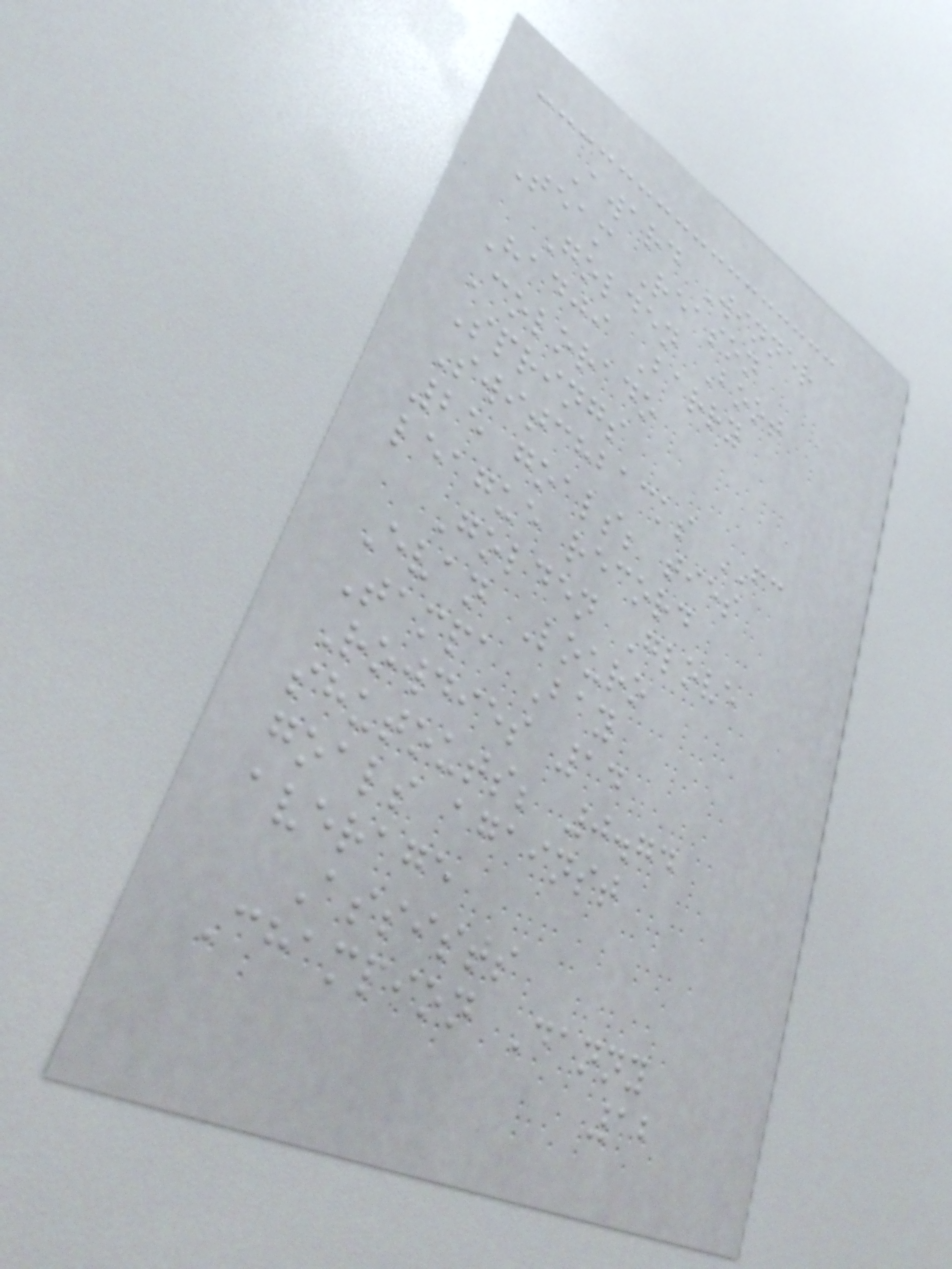Award Winner
Team Reason
Golden Boot
Hadji Barry
Colorado
Springs
Switchbacks FC
25 goals; ties
league record
Golden Glove
Evan Louro
Tampa Bay
Rowdies 14
shutouts; 0.74
goals against
average
Assists
Champion Danny
12
